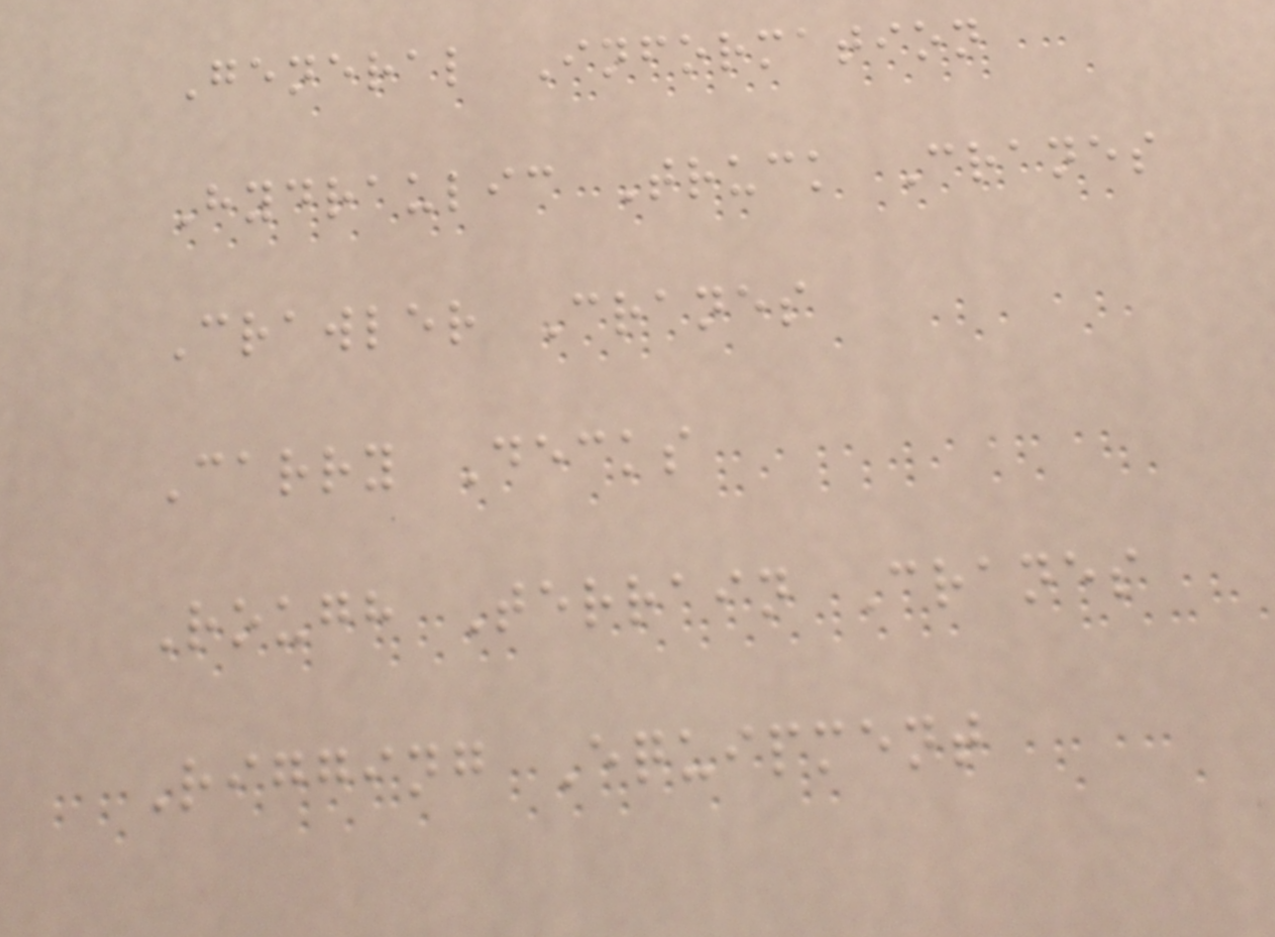General Information
Hydraulic Truck Cranes
Crawler Cranes
Carry Decks
Rough Terrain Cranes
Rigging Equipment
